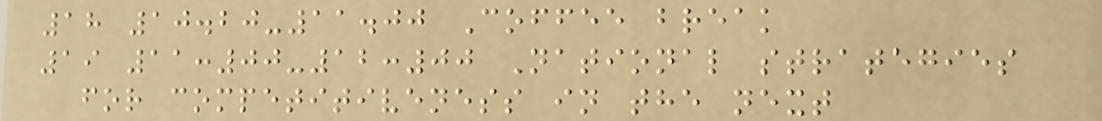18 10.20-11.00 Coffee break
19 11:00-12:00 National strategies
for competitiveness in the next
